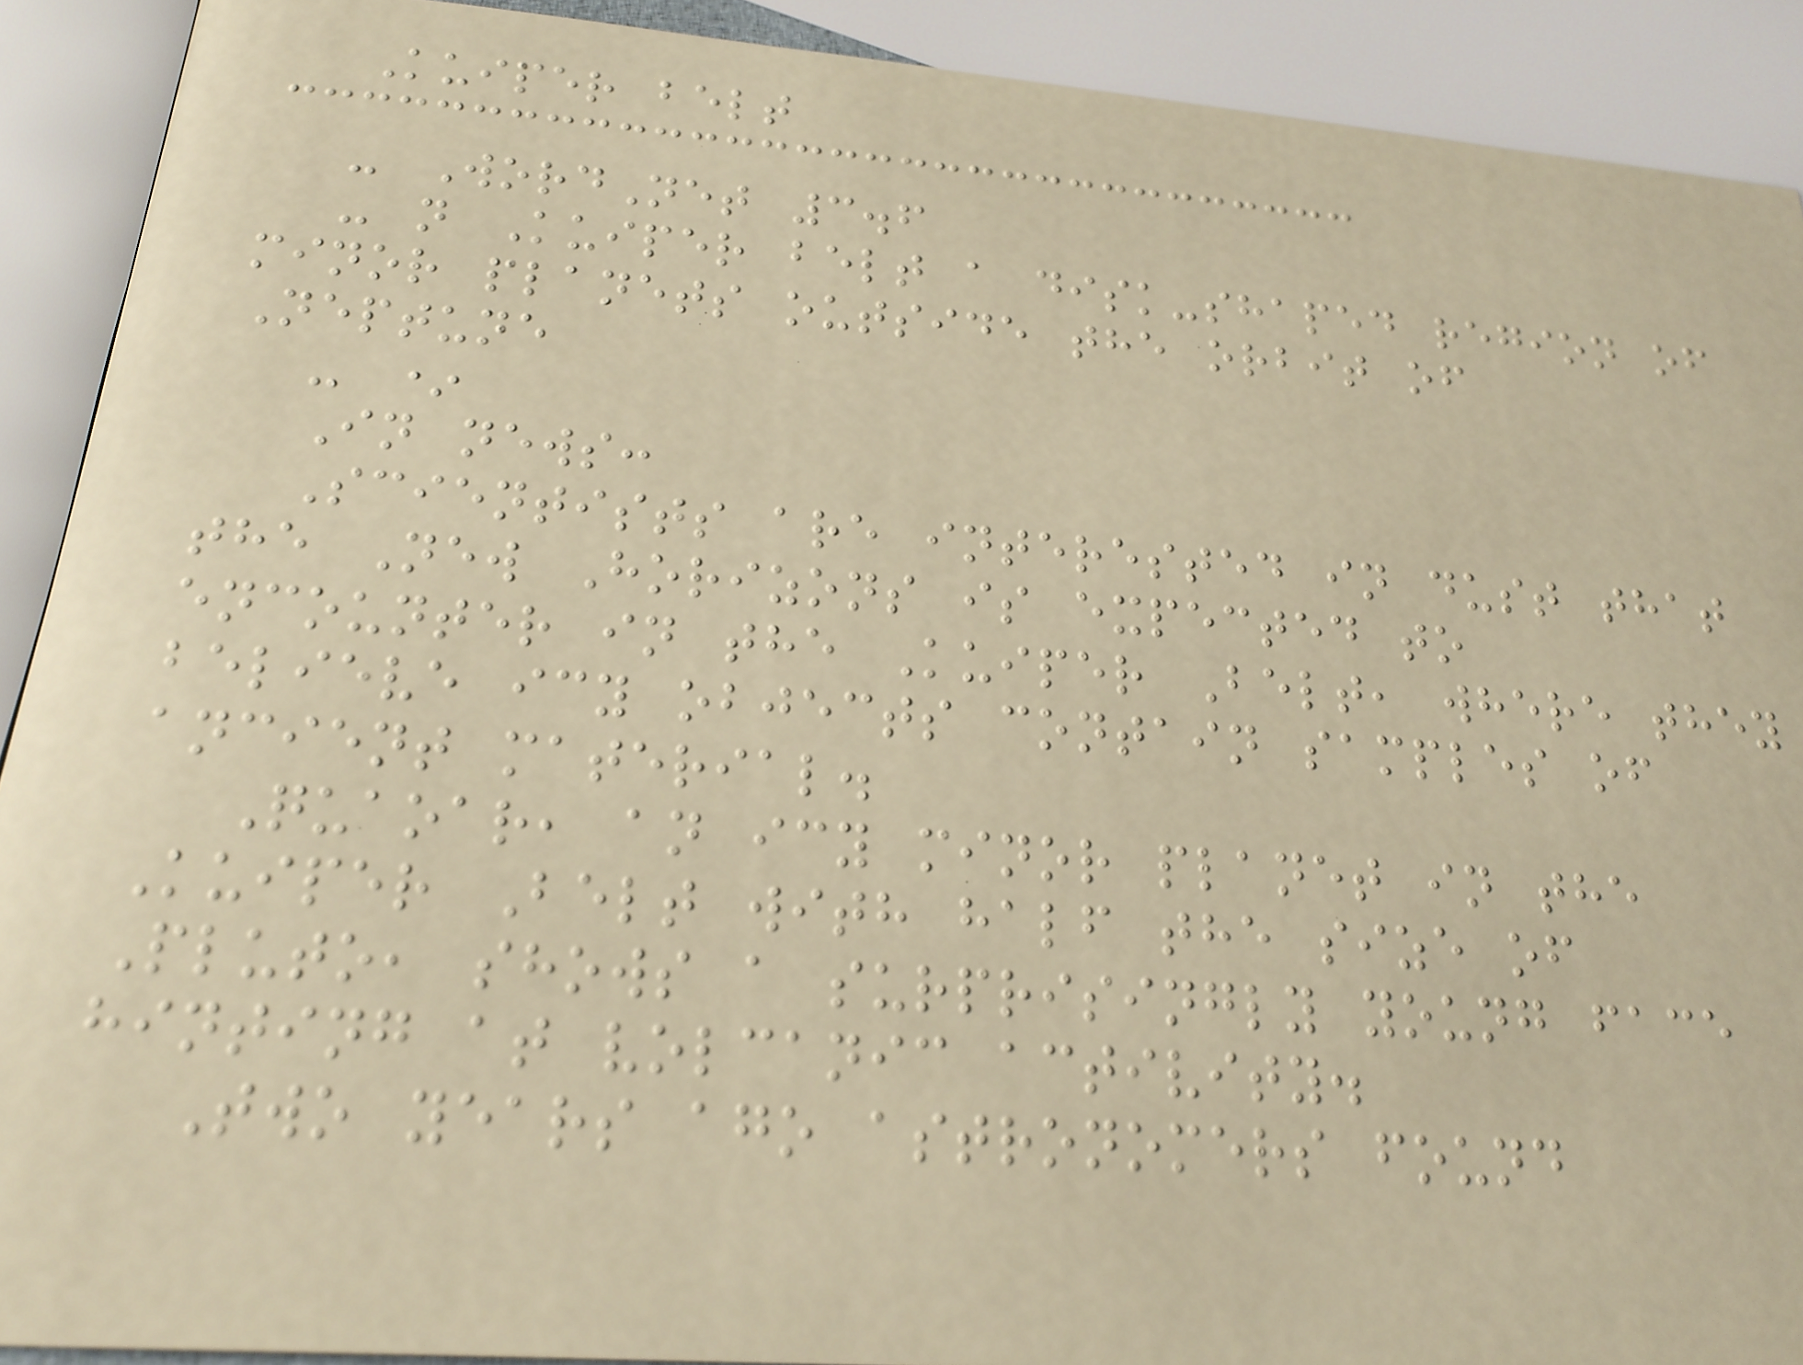Kuiper belt
- WordNet 3.6
- n Kuiper belt a disk-shaped region of
minor planets outside the orbit of
Neptune
- *
In news:
Scientists are interested in dust that
the New Horizons is expected to
encounter in the Kuiper Belt, where they
believe icy objects contain samples of
ancient material.
Quaoar, an icy minor planet in the
Kuiper Belt with half the size of
Pluto, shows a surprisingly young face
hinting at volcanic activity.
Two years ago astronomers found
